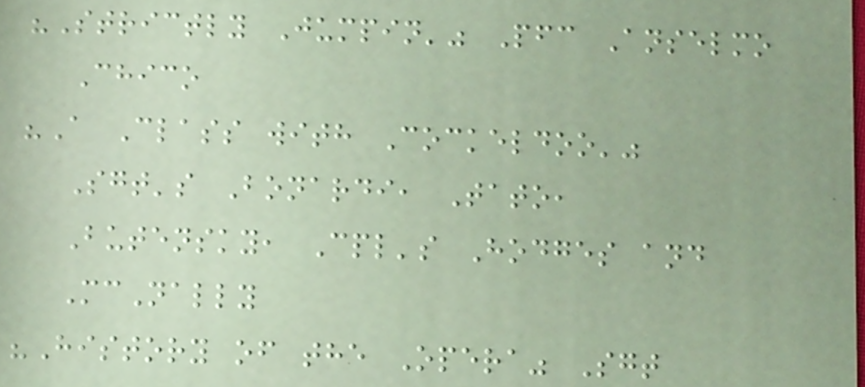"Strictly Jumpin'" Pfc Anselmo
Chico
"A Class with Cockeldoo'"
Sgt's Bonardi, Tato,
Butensky, Cpl's Hodges and
McNally
"History of the Opera" Sgt
